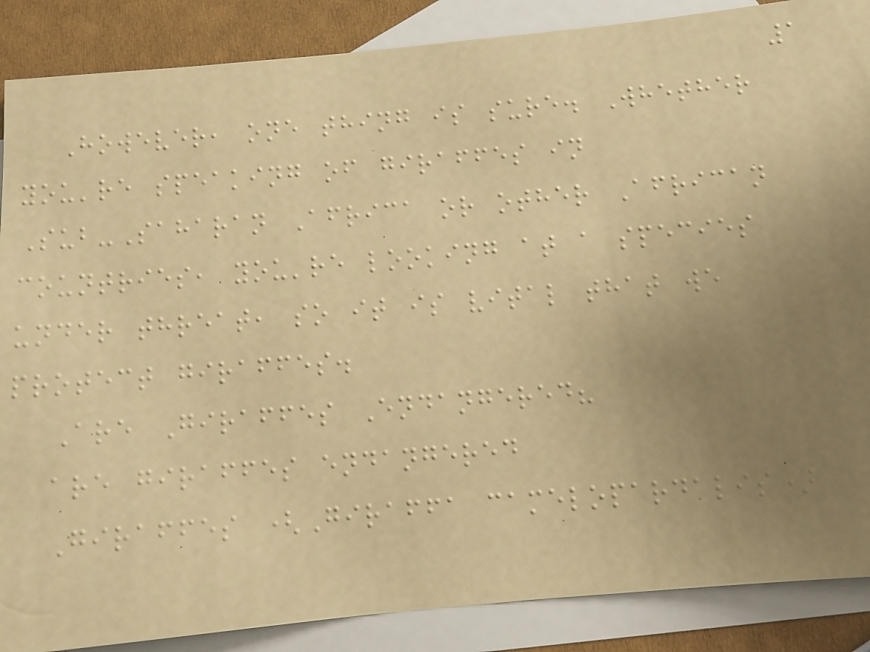1
However, one thing is sure. Whether
you're speaking of giraffes in
Sub-Saharan Africa or other African
countries, you're looking at a species
under threat, so it is vital that we
protect giraffes.
Are Giraffes Endangered?
are giraffes endangered
Giraffes (Giraffa camelopardalis)
